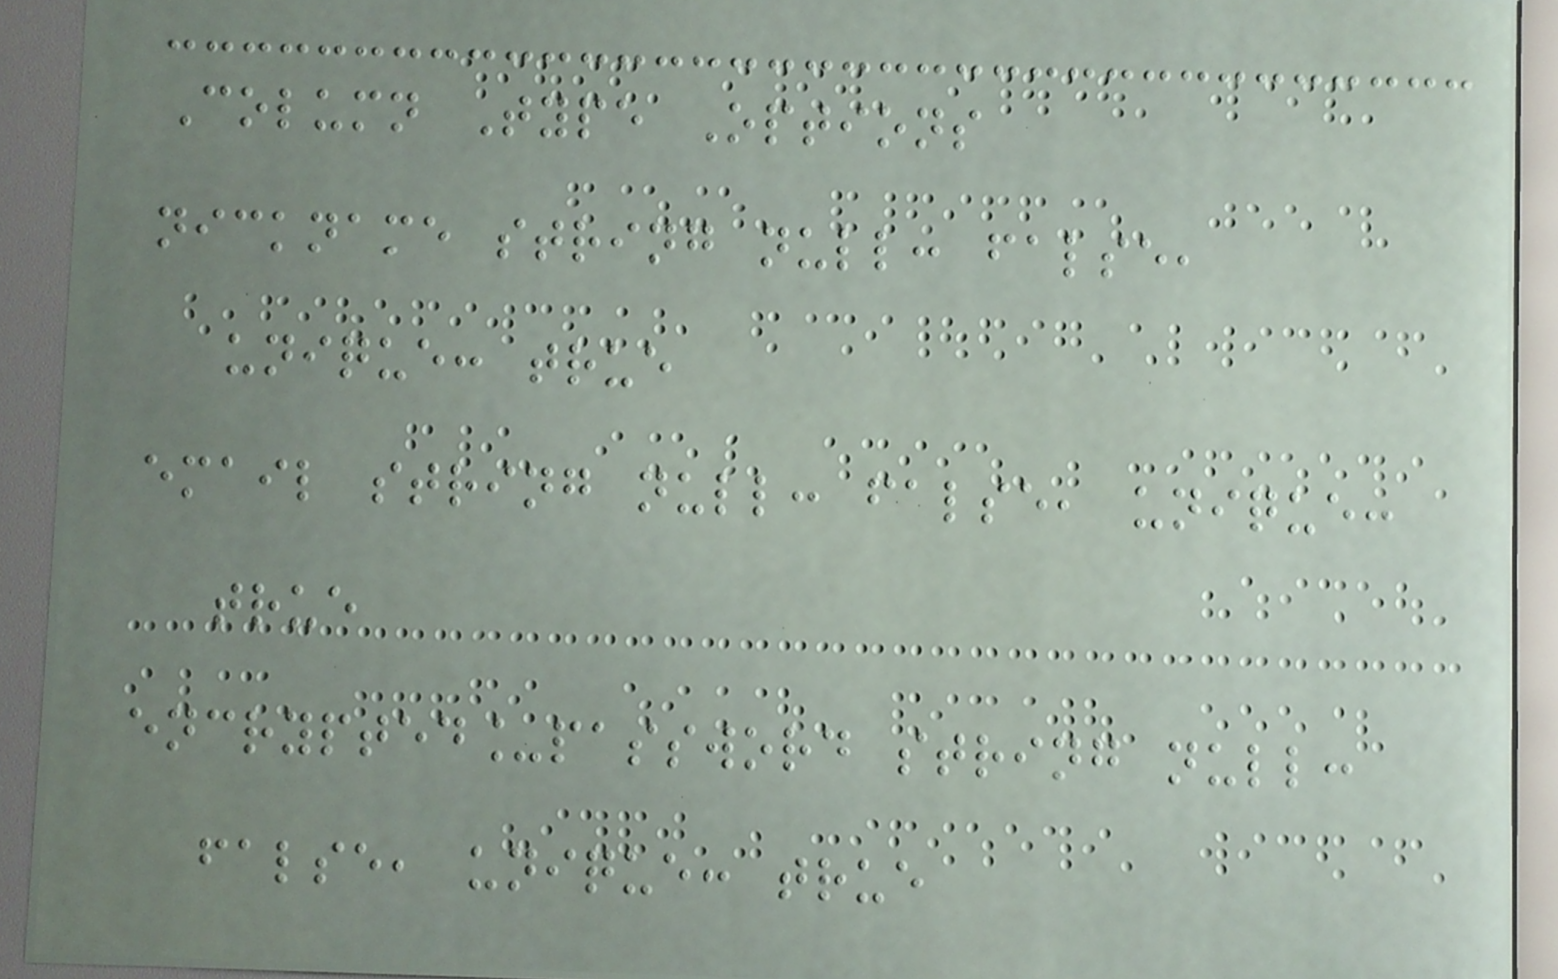Column Type Options
nickname string null: false,
unique: true
email string null: false, unique:
true
encrypted_password string null:
false, unique: true
